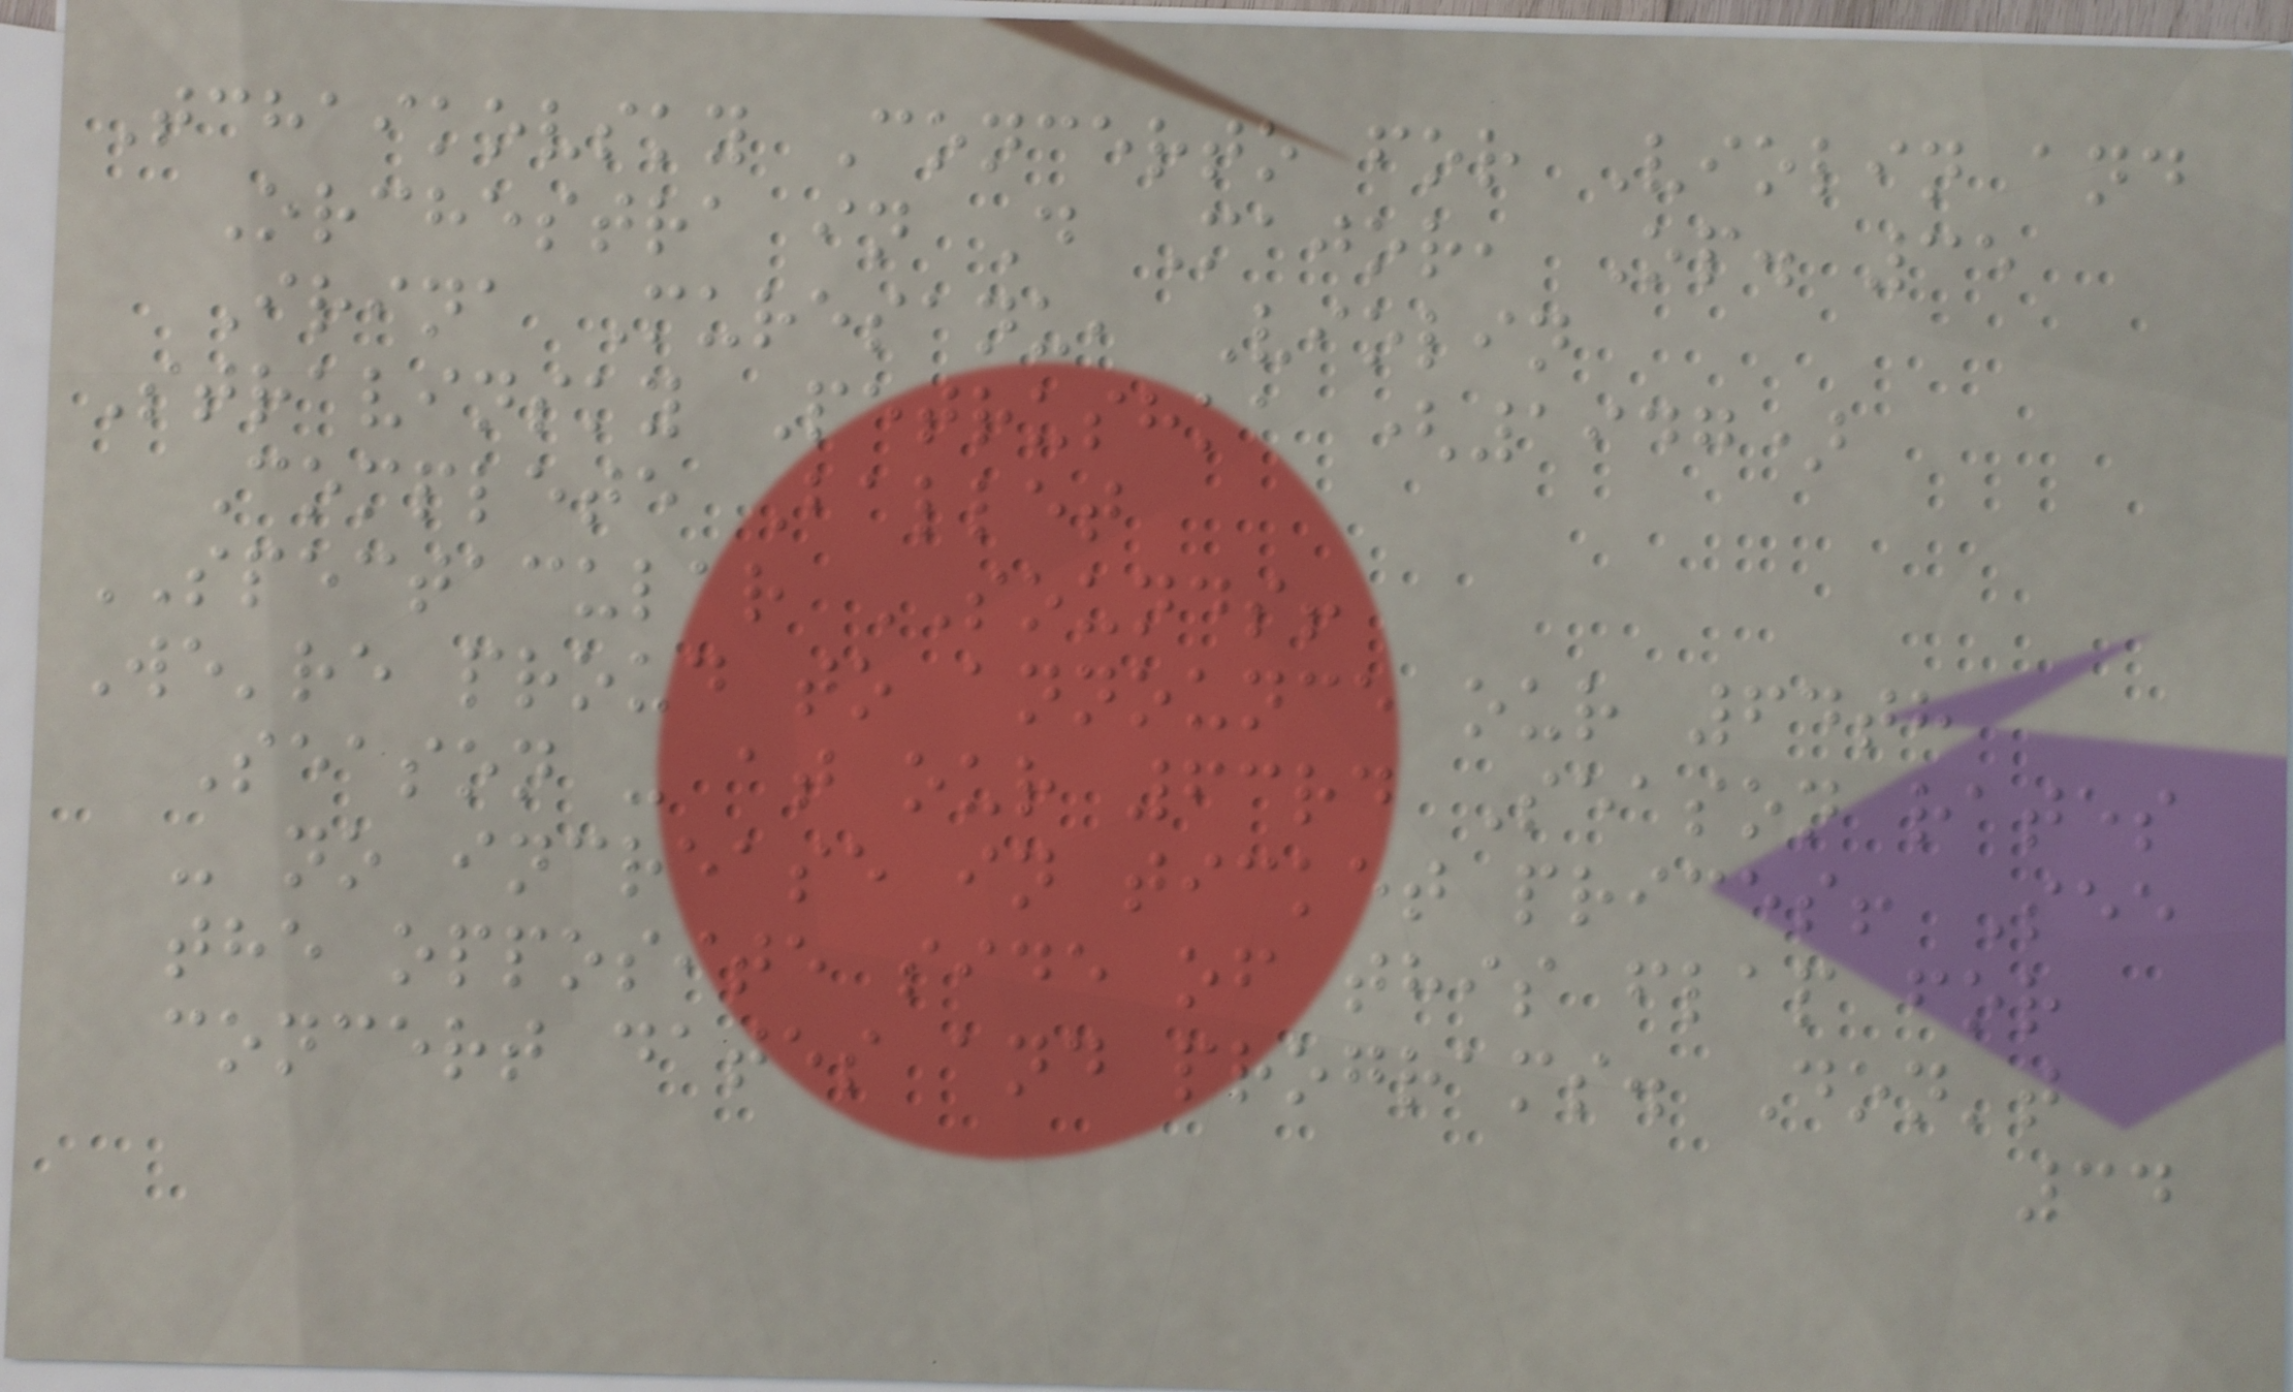Tchaikovsky Concerto for Violin and
Orchestra in D Major, Op. 35
Irina Muresanu, Violin
Stravinsky Petrushka (1947)
Complete Ballet
SPECTACULAR SOUNDS!
We're proud to announce our 64th
Season - at our 63rd Season rates
- no increase in ticket prices! See
the opposite side of this flap for
concert dates and programs. Don't
34
